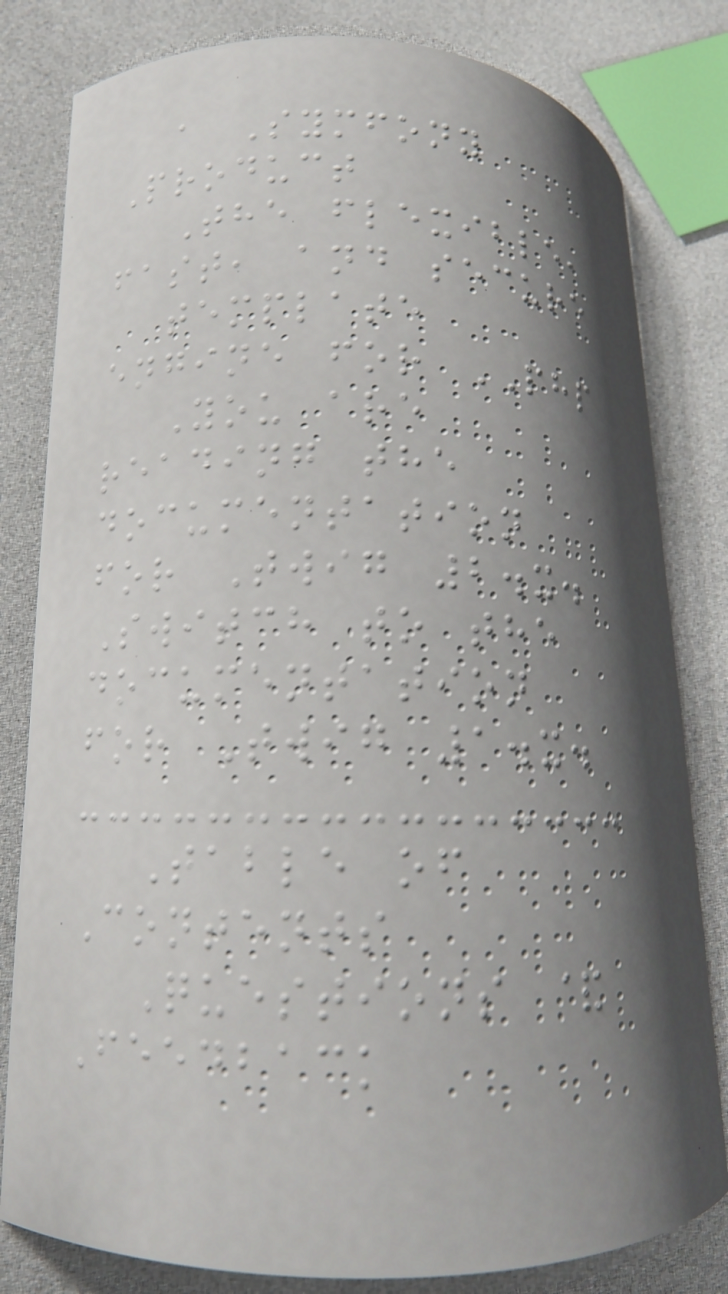a Symfony
Product
The flexible,
fast, and secure
template
engine for PHP
You are
reading the
documentation
for Twig 2.x.
Switch to the
documentation
for Twig 1.x.
Table of
Contents
Questions &
Feedback
